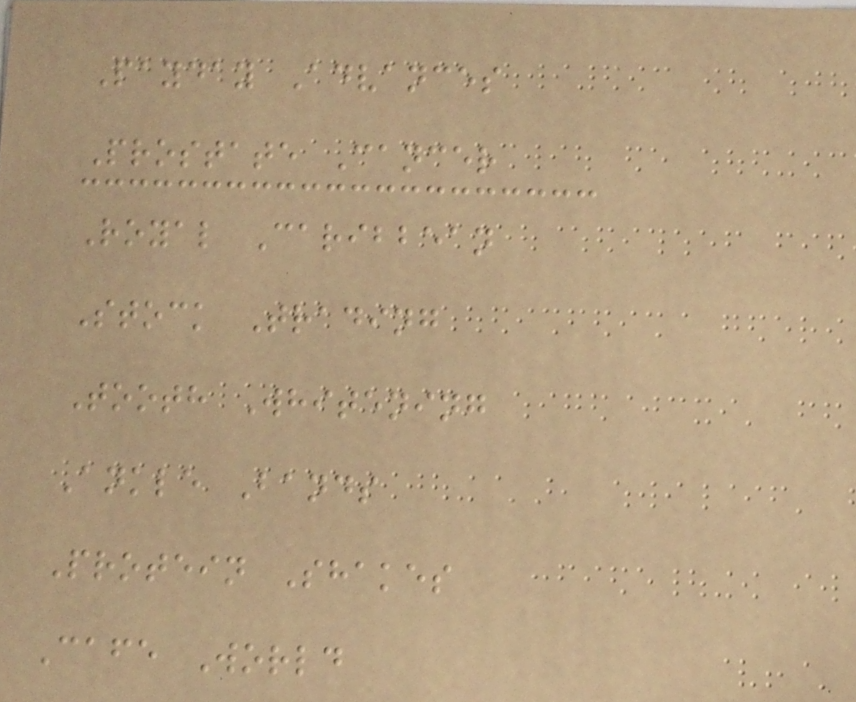Payday Advances
Prostate Cancer
Royal Caribbean
Stock Trading
Tooth Whitening
Ankle Bands
Protein Shakes
Cafe World
